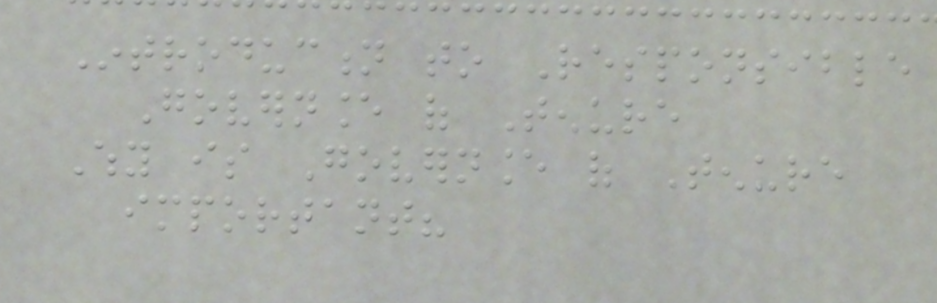Introduction to Responsible
Governance of Tenure
Why is Governance of Tenure
important?
